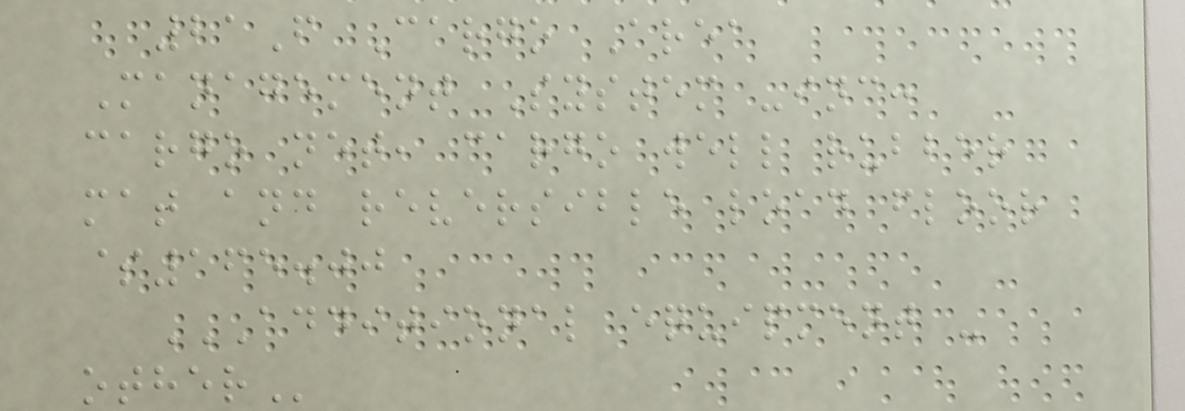21F Cargo Area
Management System -inc:
cargo net, cargo well rubber
mat and reversible load floor
$165.00
ADDITIONAL EQUIPMENT -
OTHER
